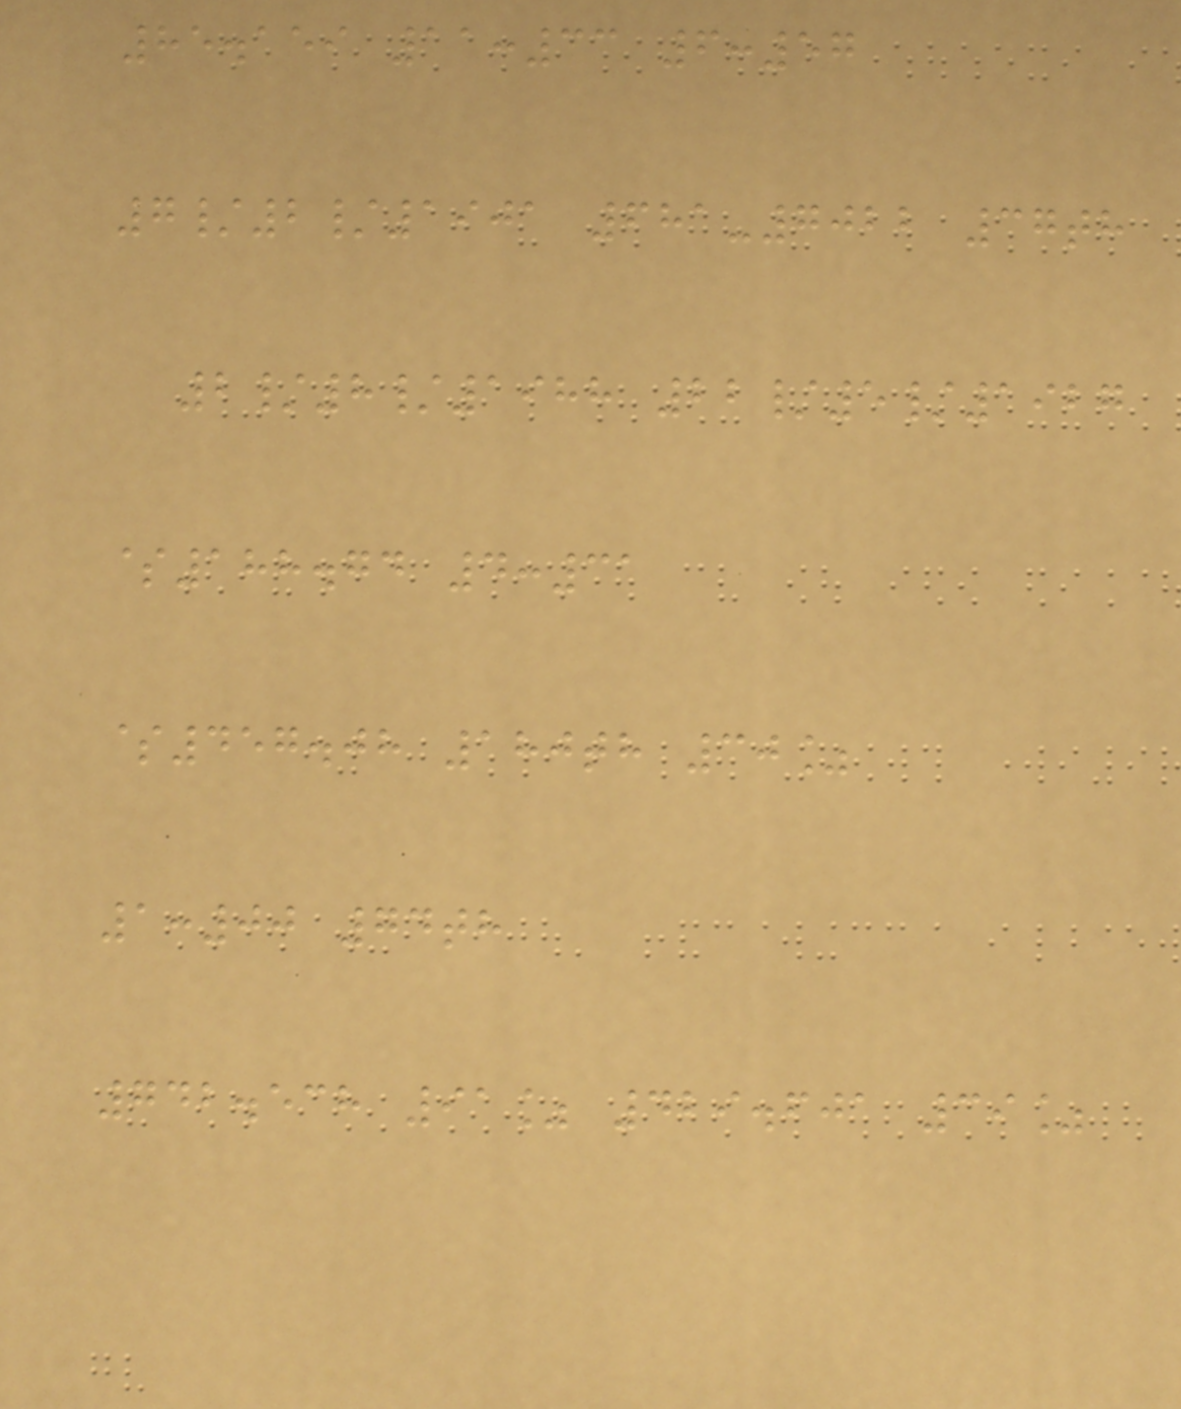85.159 11:33 6:57
7/2/1901 681-7022 37th
2/8/1988 22/5/1927
$188.74 4:31
$457.08 180th 30%
1:00 74th
742.538 91% 429.601 39%
